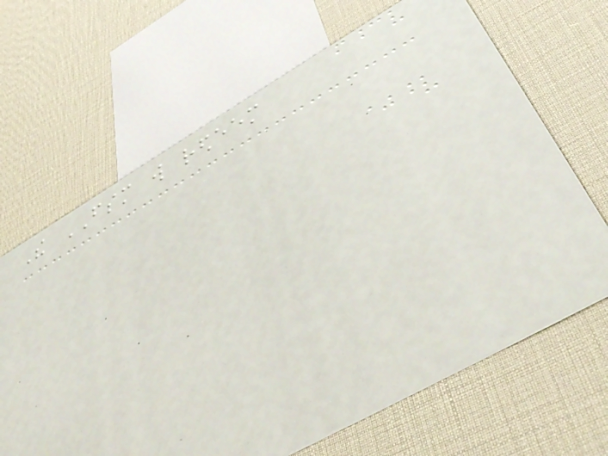The FSM will redeem
